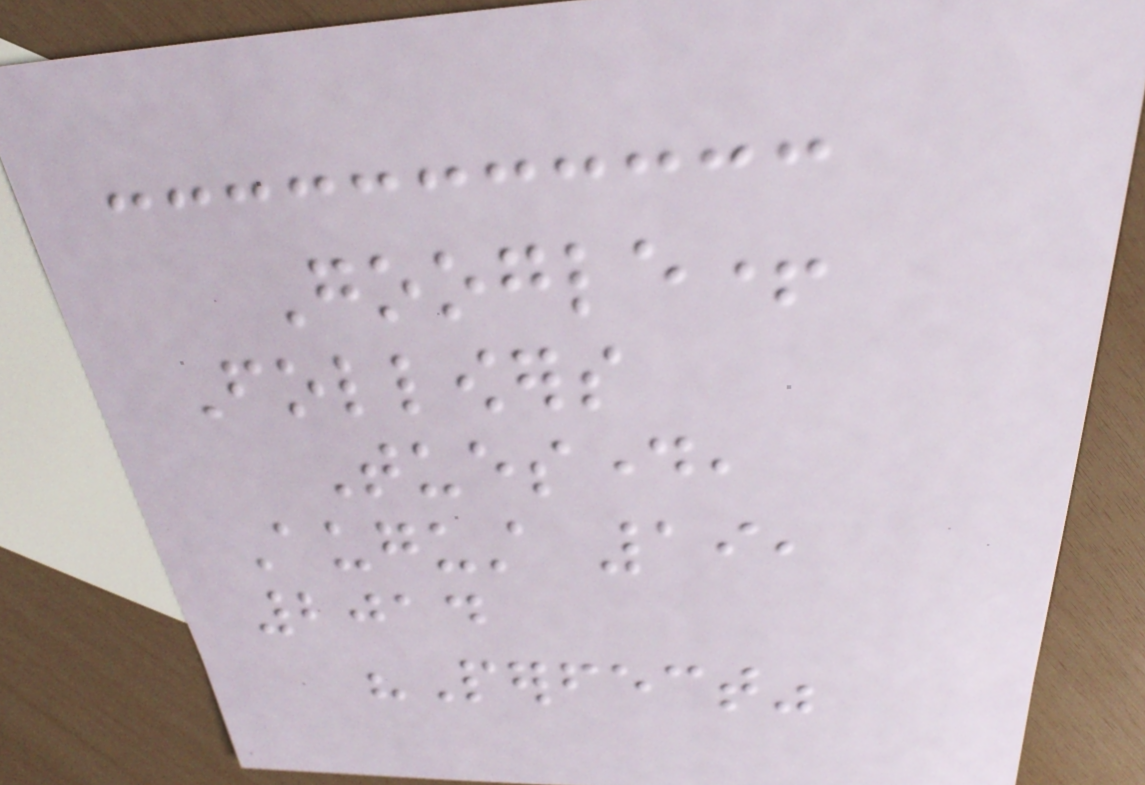Google+
Followers
Tuesday,
August 19,
2014
"Perfect"
